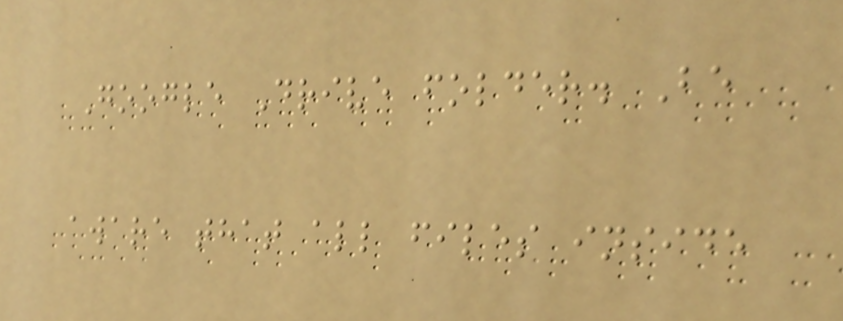Google Drive folder. Be
aware that all files inside
